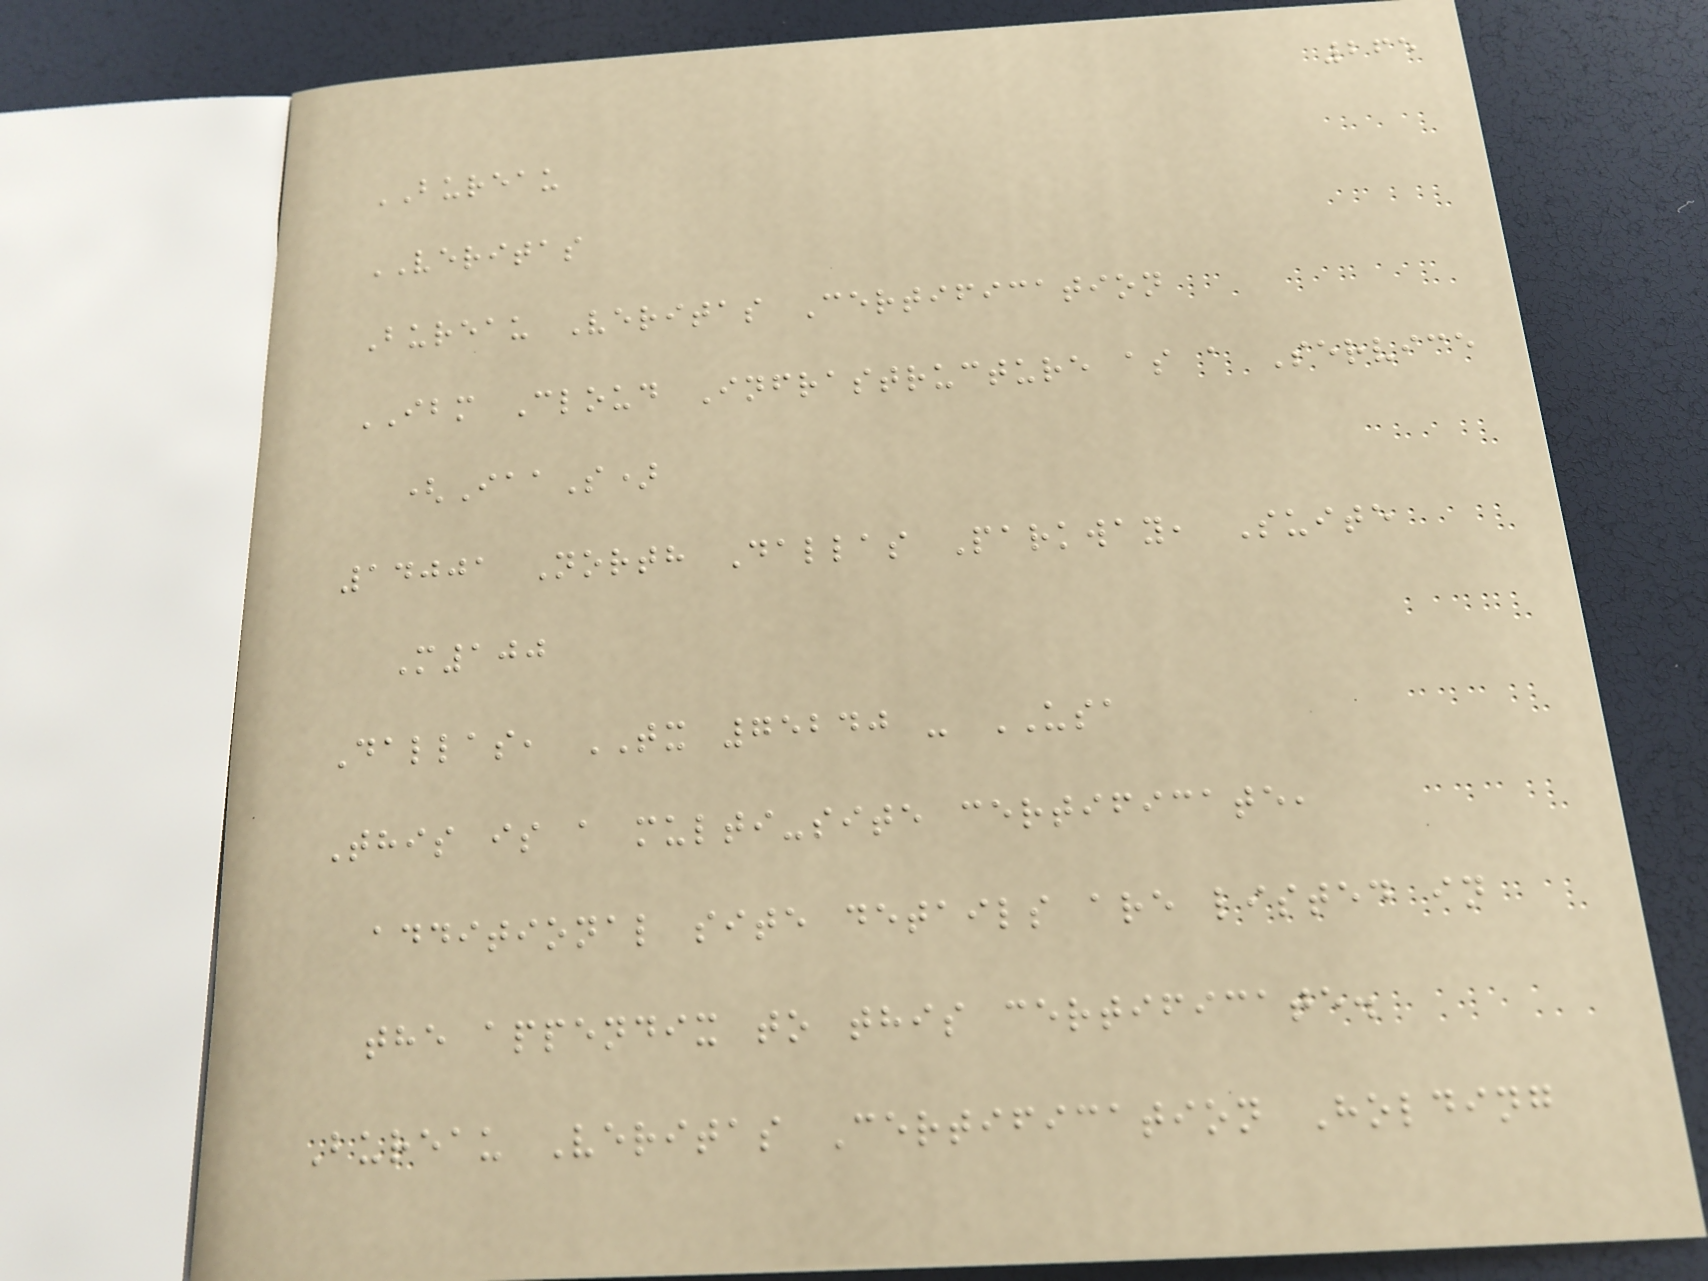265
BUREAU
VERITAS
Bureau Veritas Certification
IBM Cloud Infrastructure as a Service
(IaaS)
14001 North Dallas Parkway, Suite
M100
Dallas, TX 75240 - USA
This is a multi-site certificate,
additional site details are listed in
the appendix to this certificate.
Bureau Veritas Certification Holding
